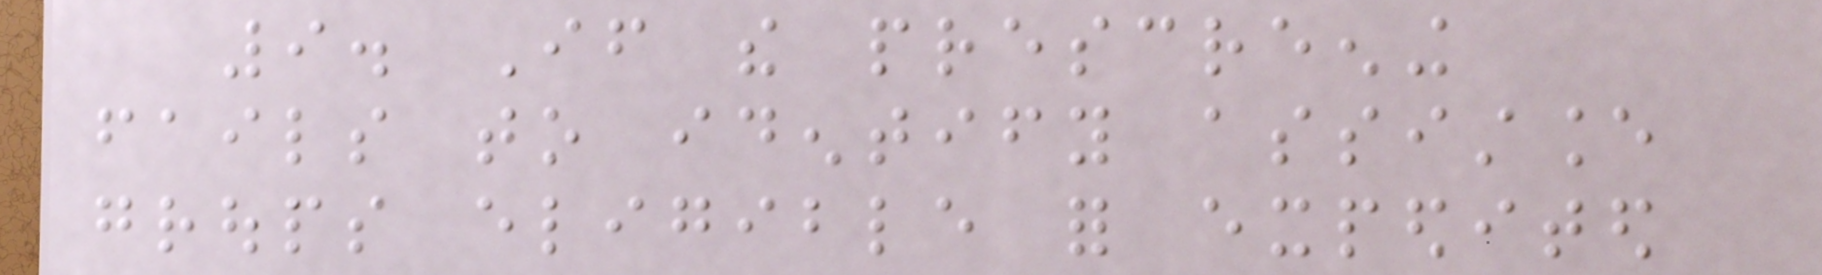9. If the prescreening
fails to identify assistance
groups eligible for expedited
